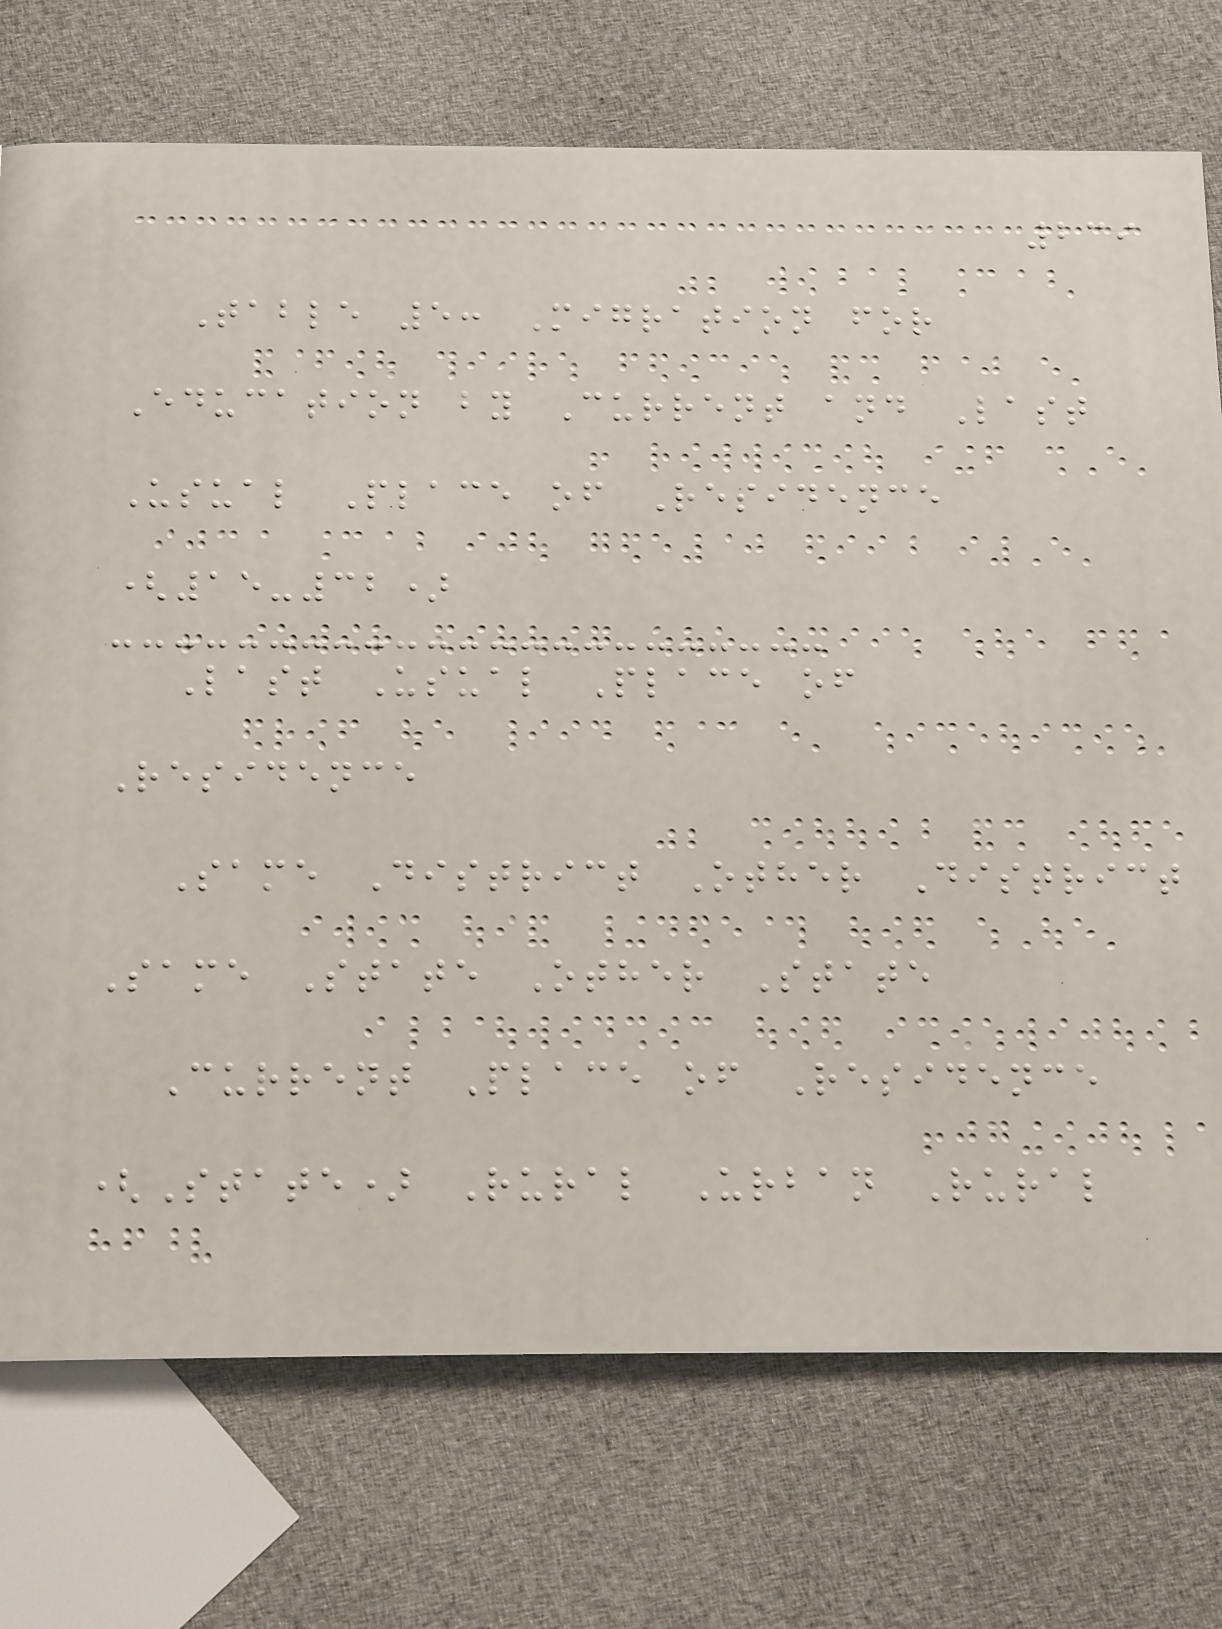239
Table 5: Migration for
Education by Current and Last
Usual Place of Residence
(15-32)
Last Usual Place of
Residence
Same District Other District
Same State Other State
Current Place of Residence
(State) Rural Urban Rural
